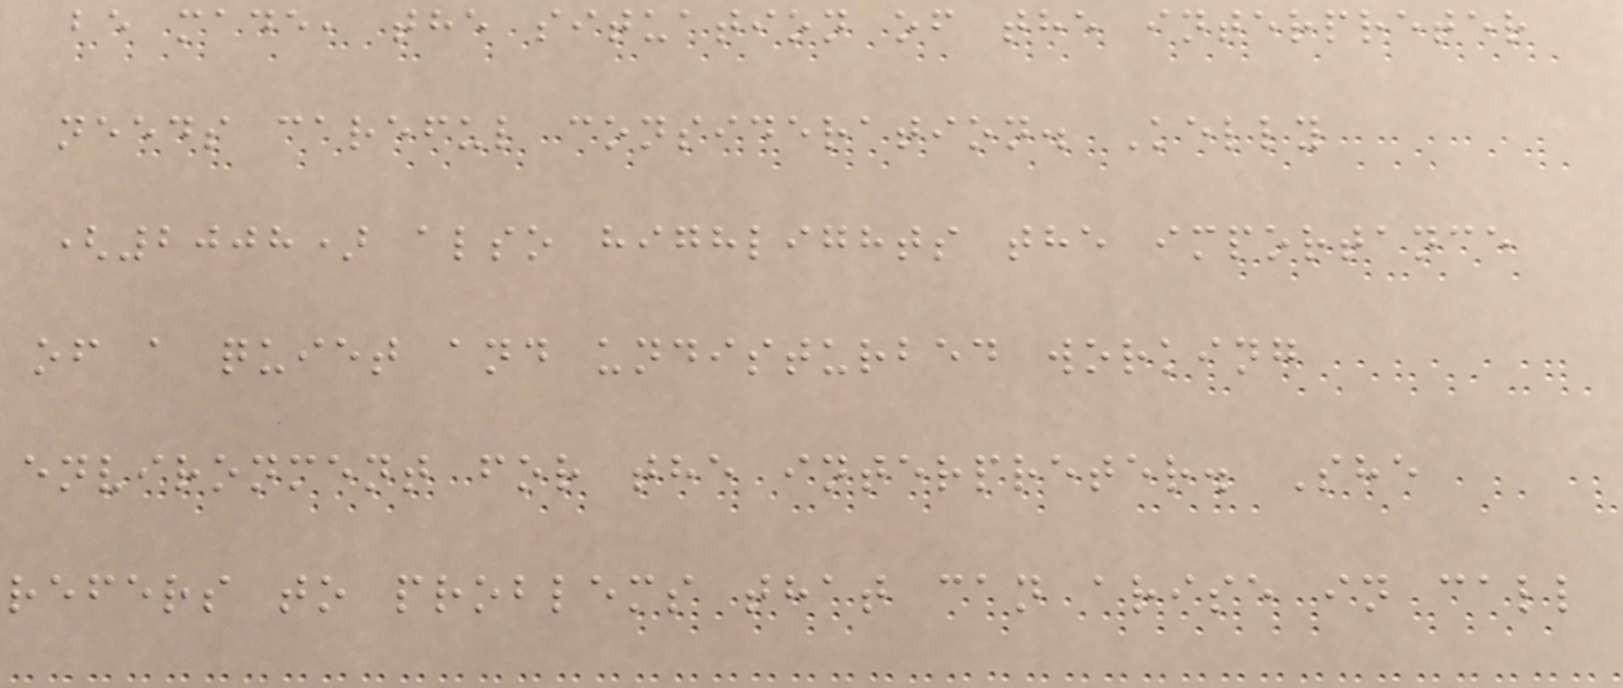be made, the situation of the interpreter
needs careful consideration. Kelly
(2008) also highlights the importance
of a quiet and undisturbed working
environment for the interpreter. She
refers to problems that can arise in call
